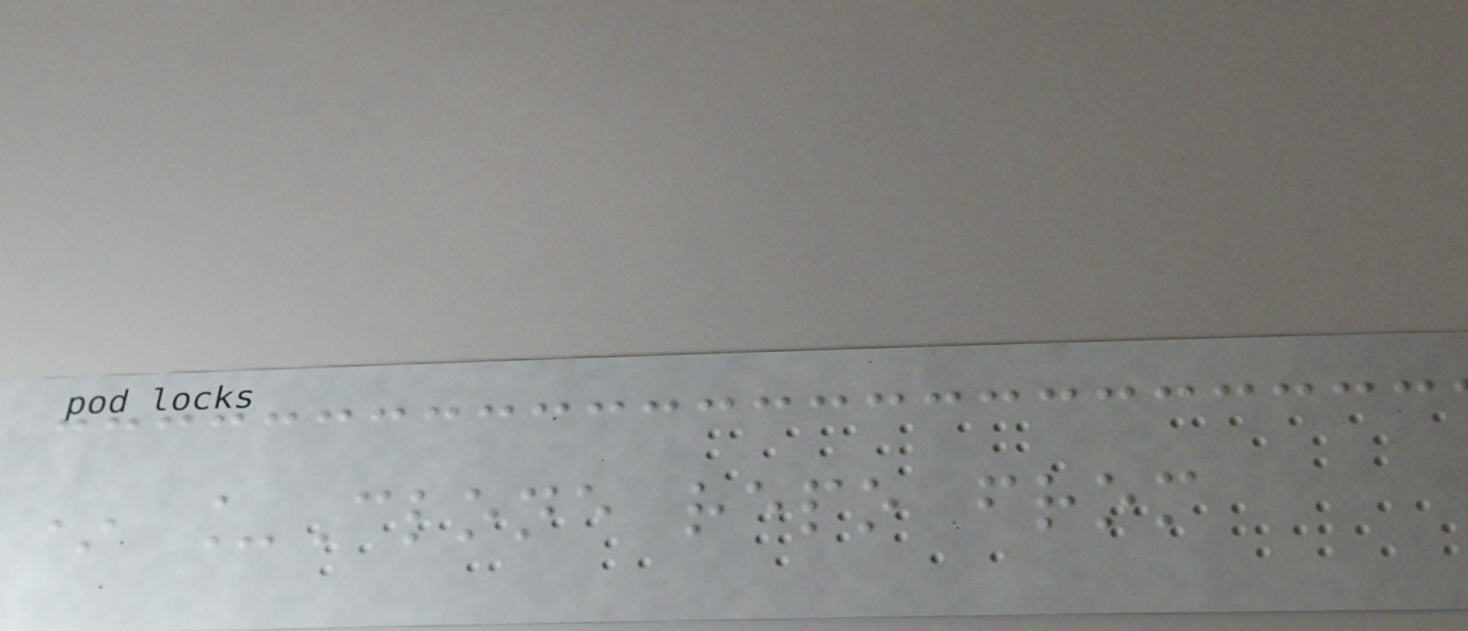* _Clone repo from
